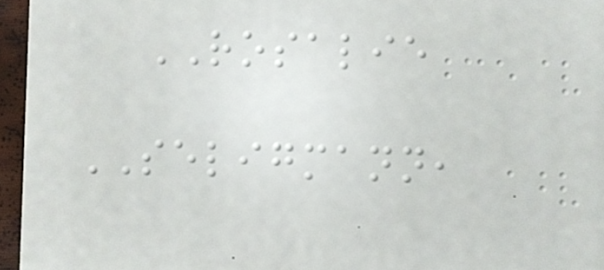ROSALIE
SELIGMANN,
